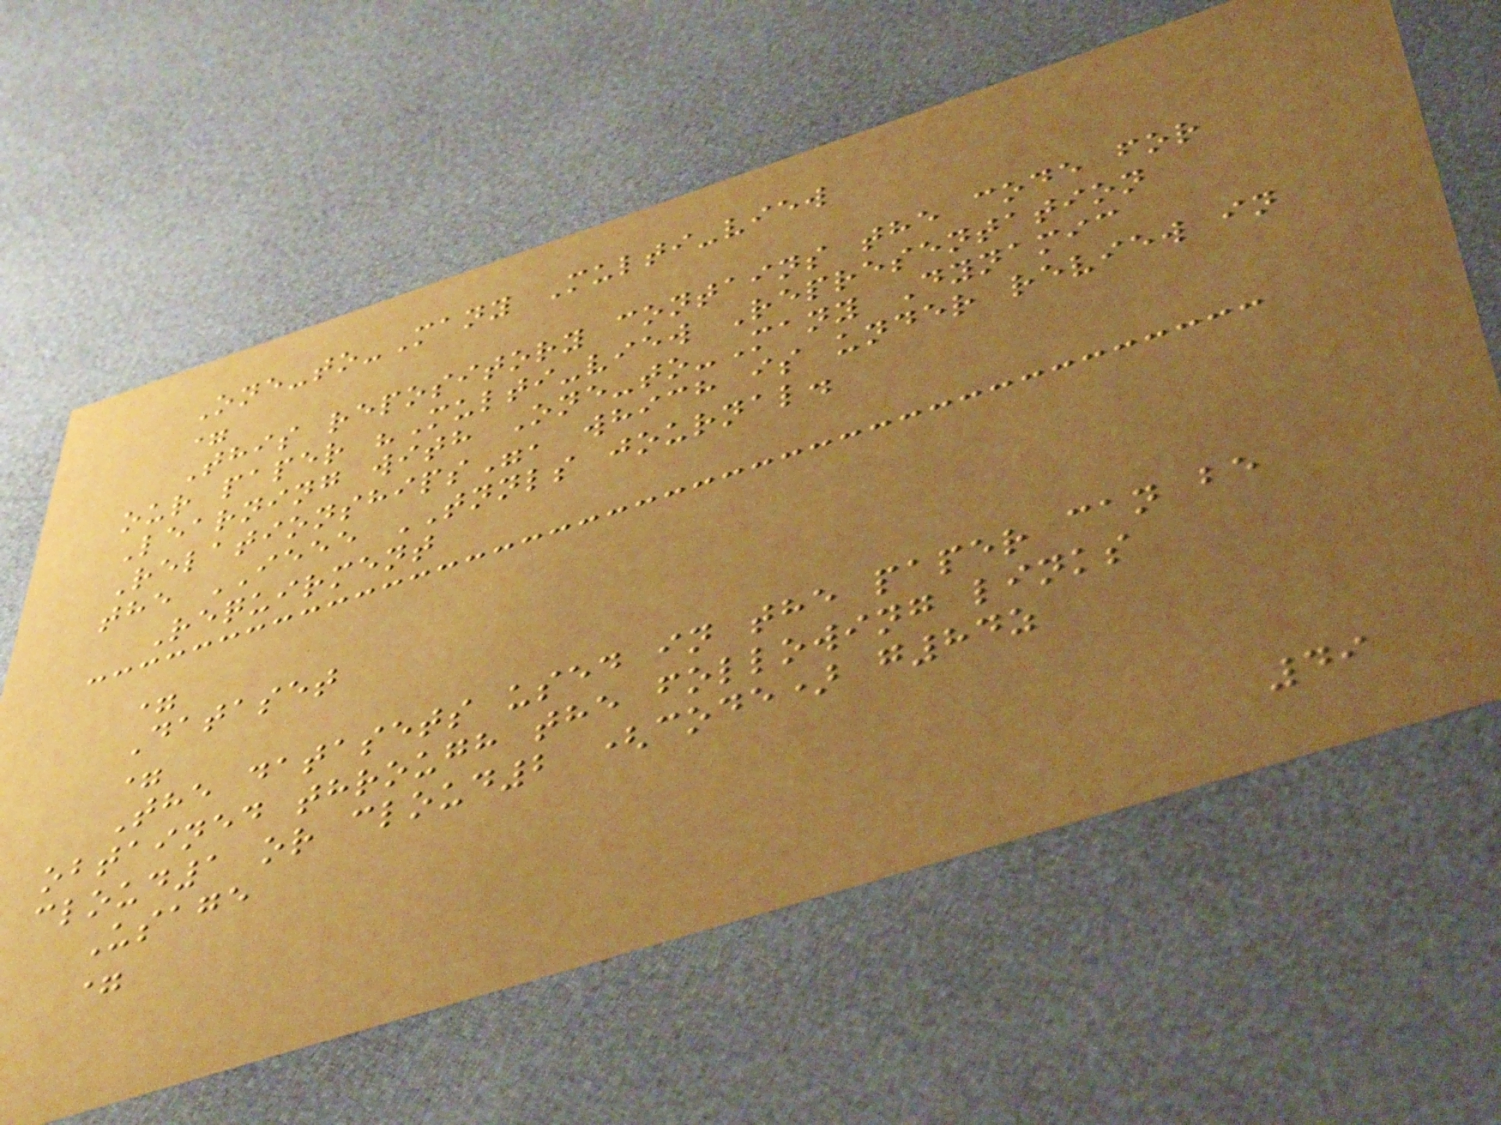One-to-Many Multi-view
=
This repository contains the code for
our paper "Multi-view Representation
Learning with One-to-Many Dynamic
Relationships", which is under review in
the IEEE TNNLS journal.
Requirment
=
Dataset
=
The datasets used in the paper can be
obtained through the following links
cloud1 or cloud2 (code) g84z
Usage
=
49
